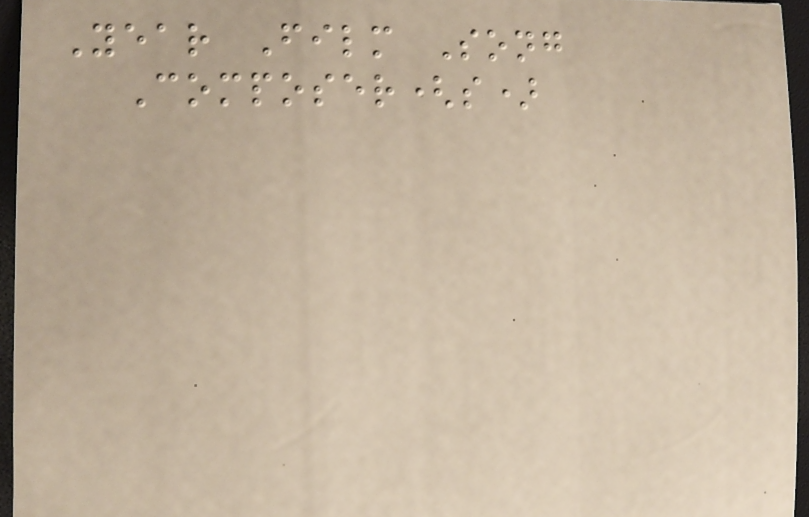Year Film Song
Composer(s)
